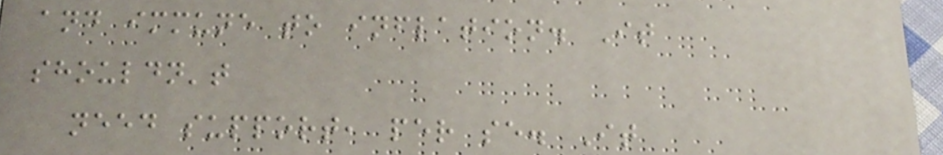and immune to inflation. It
shouldn't
need support, per se. It
